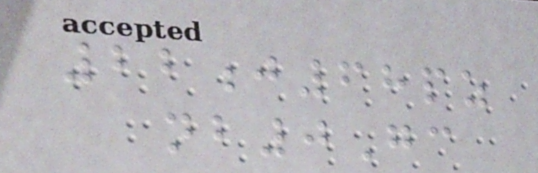22j68pz
nb0Gc
